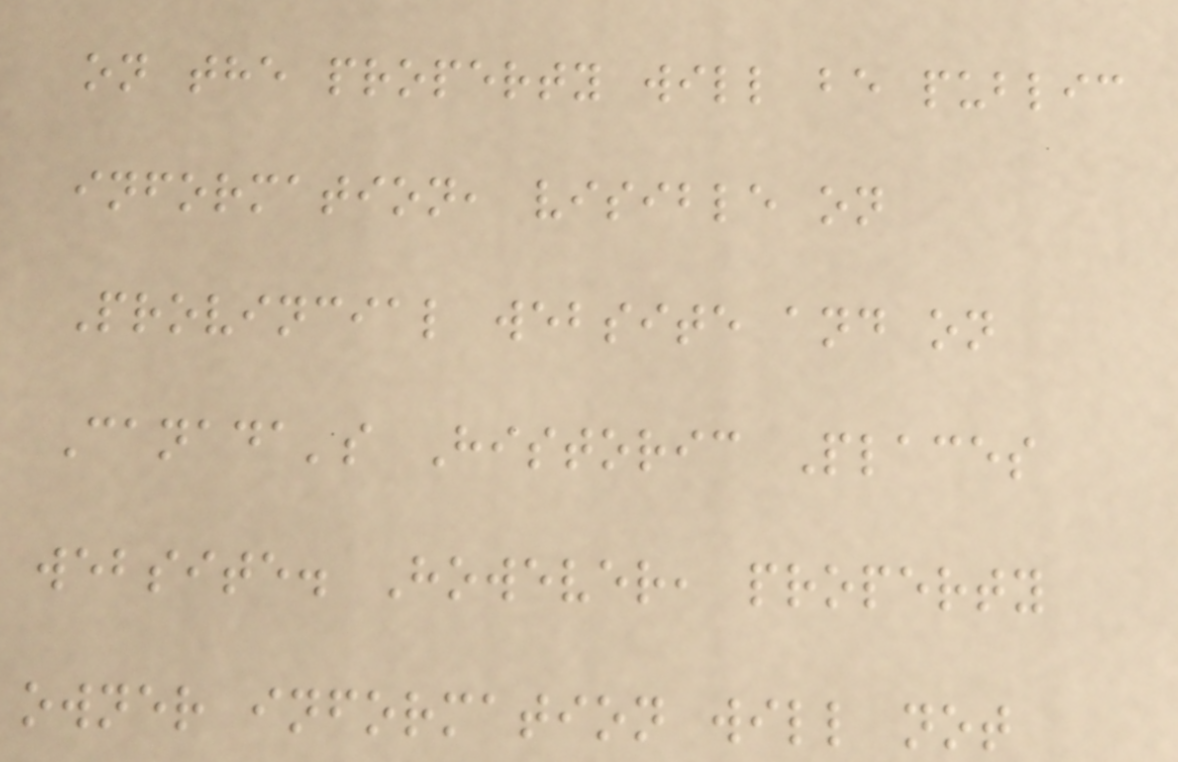on the property will be public
information, visible on
Provincial website and on
Canada's Historic Places
website. However, property
owner information will not
